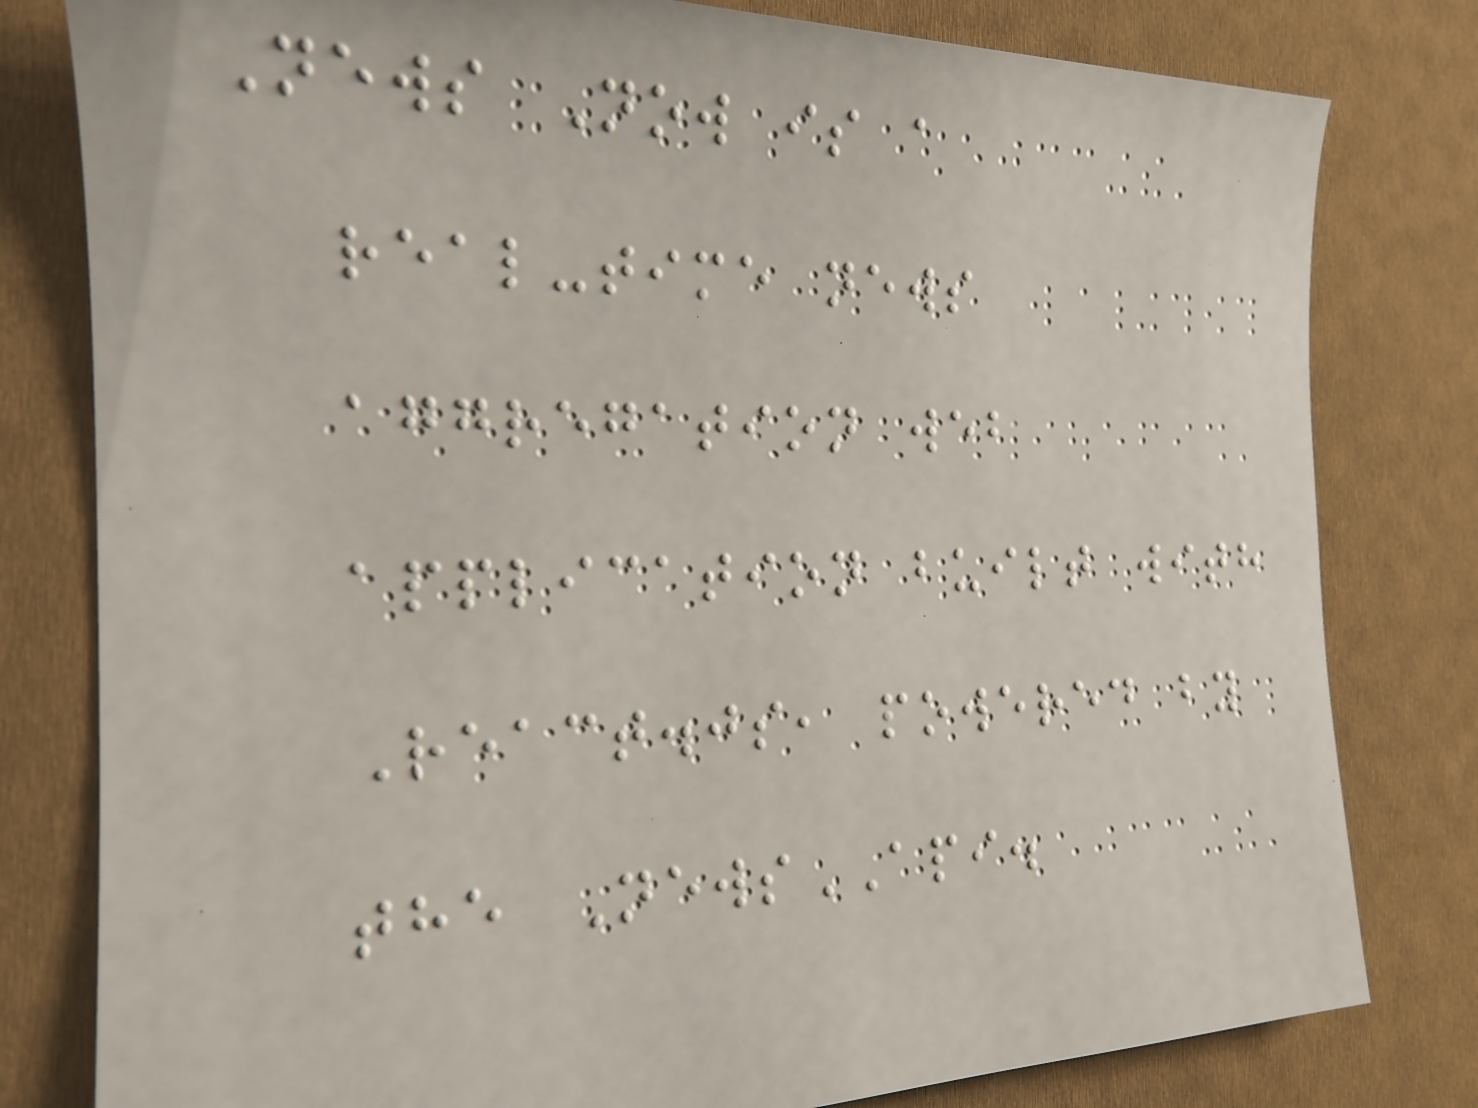News Now is a
real-time news
aggregation web
application built with
React.js, powered by
the NewsAPI.
